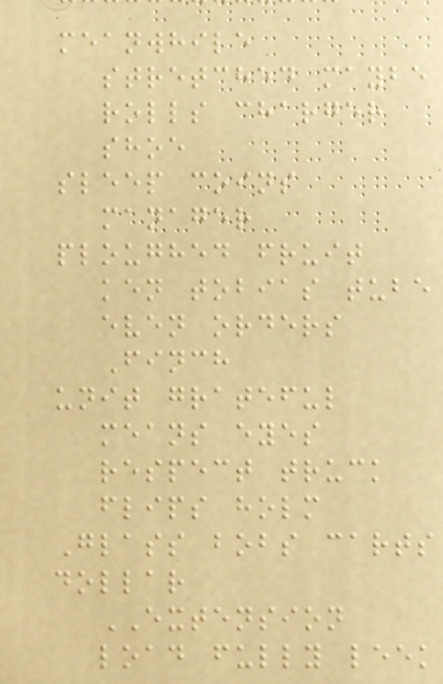meanwhile
stretched maybe
rolls charger
shoe
sleep coins
manager
ploughed fruit
ken tobias tube
even orders
Finch
unit grateful
means eyes
respect truck
flips holm
Glass bobs carts
dollar
EXTENSION
load fully leek
